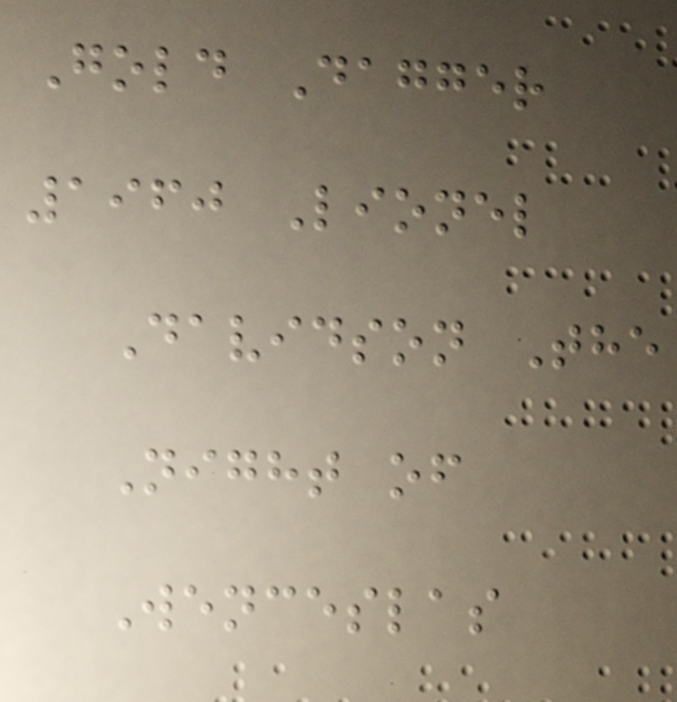Gold Dagger
1960 Lionel
Davidson The
Night of
Wenceslas
